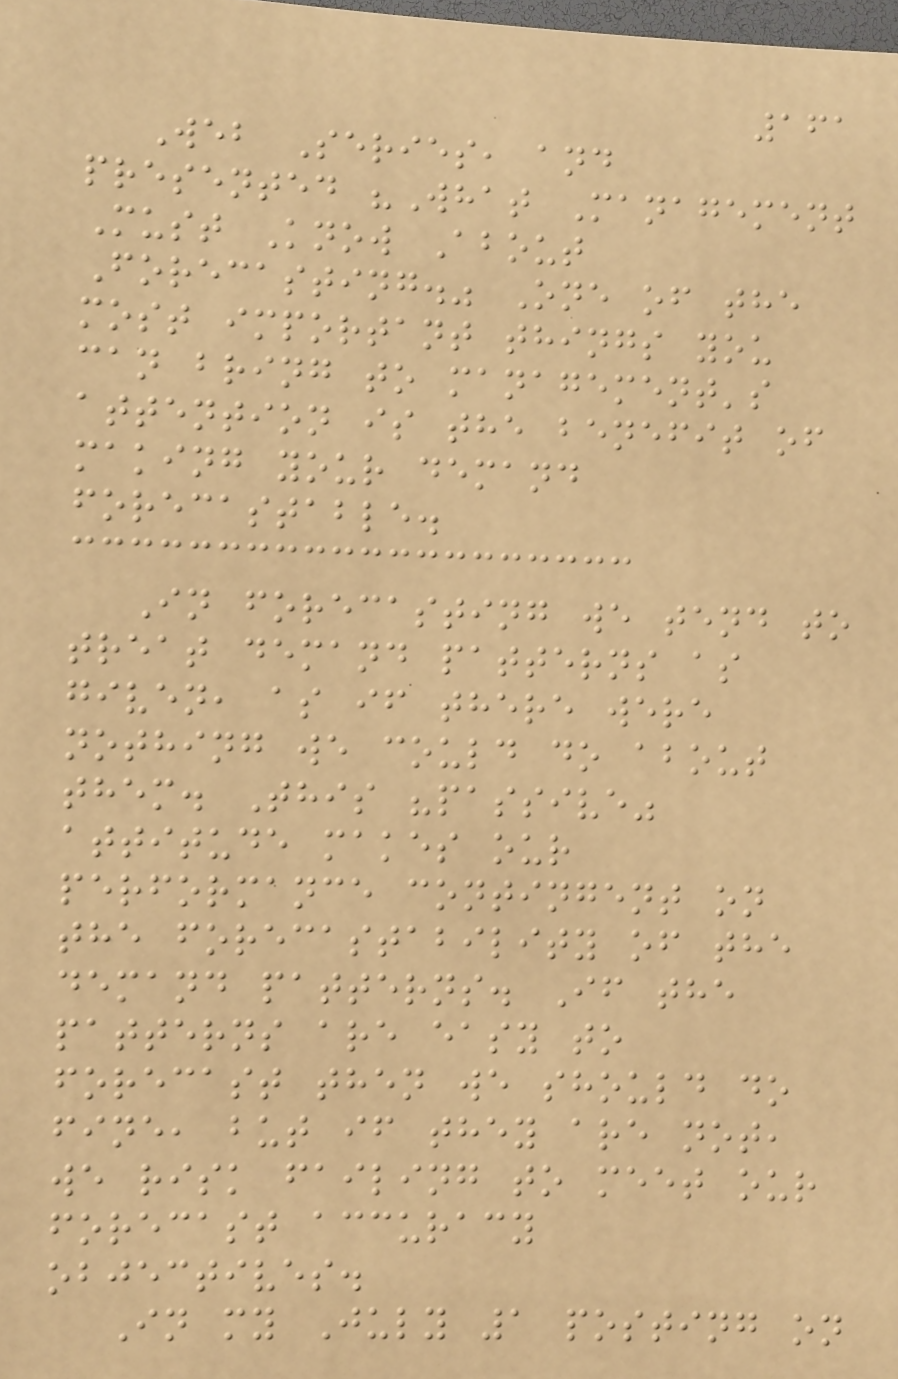161
Web Series, and
presented "What Management
Must Know About
Forecasting." One of the
most important things you
can bring to management's
attention is the benefit of
making your demand
forecastable.
In forecasting we tend to
treat demand patterns as
given, as if there were
nothing we could do about
them. This "passive"
attitude makes our
performance contingent on
the forecastability of the
demand patterns. If the
patterns are easy to
forecast then we should do
fine, but if they are not,
we risk failing to meet our
forecast accuracy
objectives.
In my July 1 posting on
